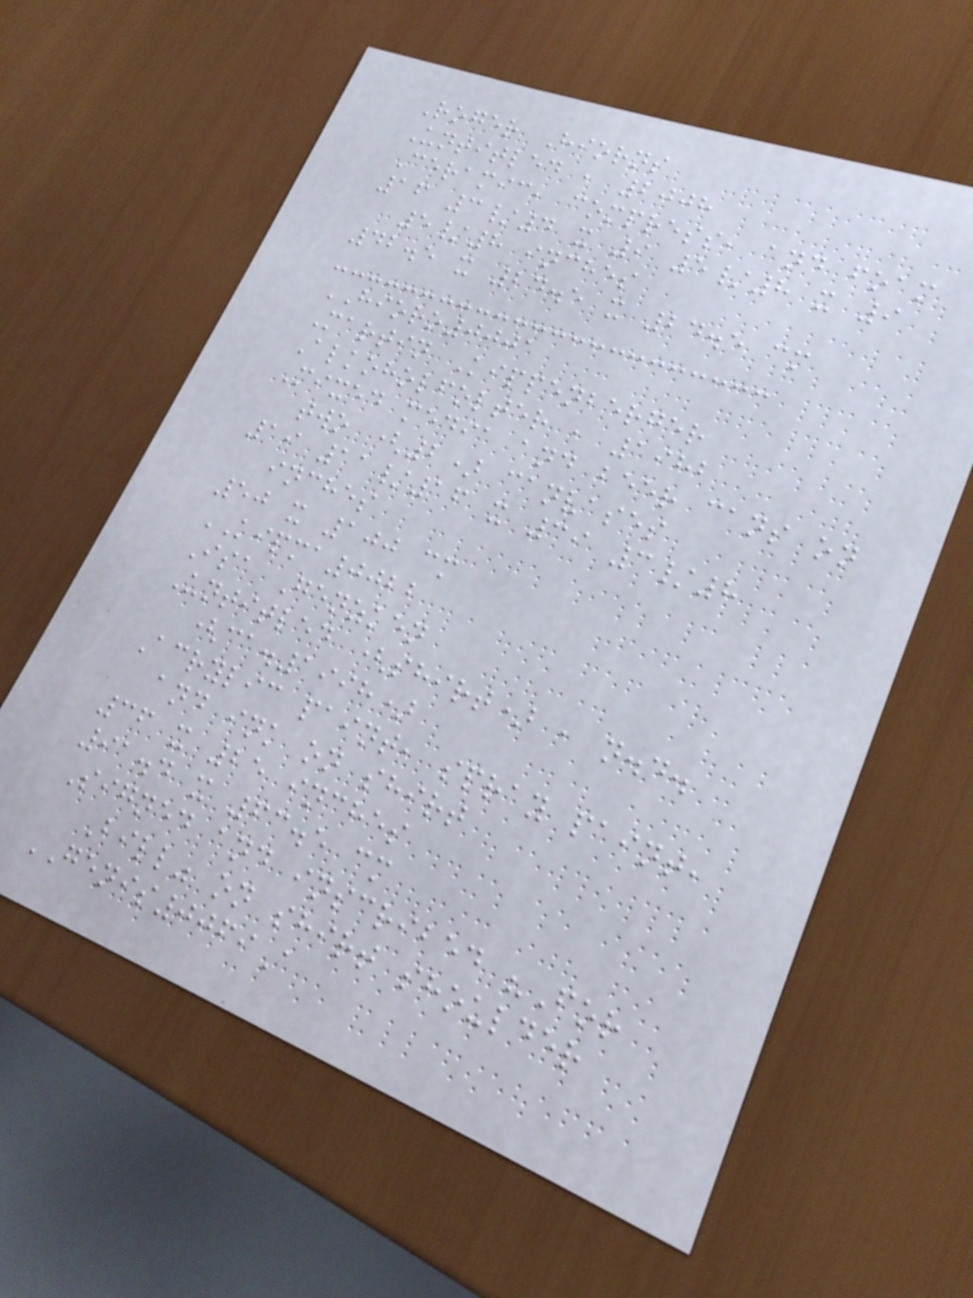Roger Hiorns
Untitled , 2008
Ceramic, compress, and foam
16 3/4 x 9 5/8 x 9
5/8 inches
42.5 x 24.5 x 24.5 cm
HIORO0001
Martin Kippenberger
Alkoholfolter , 1982
Mixed media and beer cans on
two (2) canvases
19 11/16 x 39 3/8
inches
50 x 100 cm
KIPMA0022
Isa Genzken
Untitled (shirt) , n.d.
(ca.1998)
Acrylic paint, spray paint,
and ink on shirt
36 x 25 inches
91.4 x 63.5 cm
Signed and inscribed "For
Bill" on shirt shoulder
GENIS0069A
